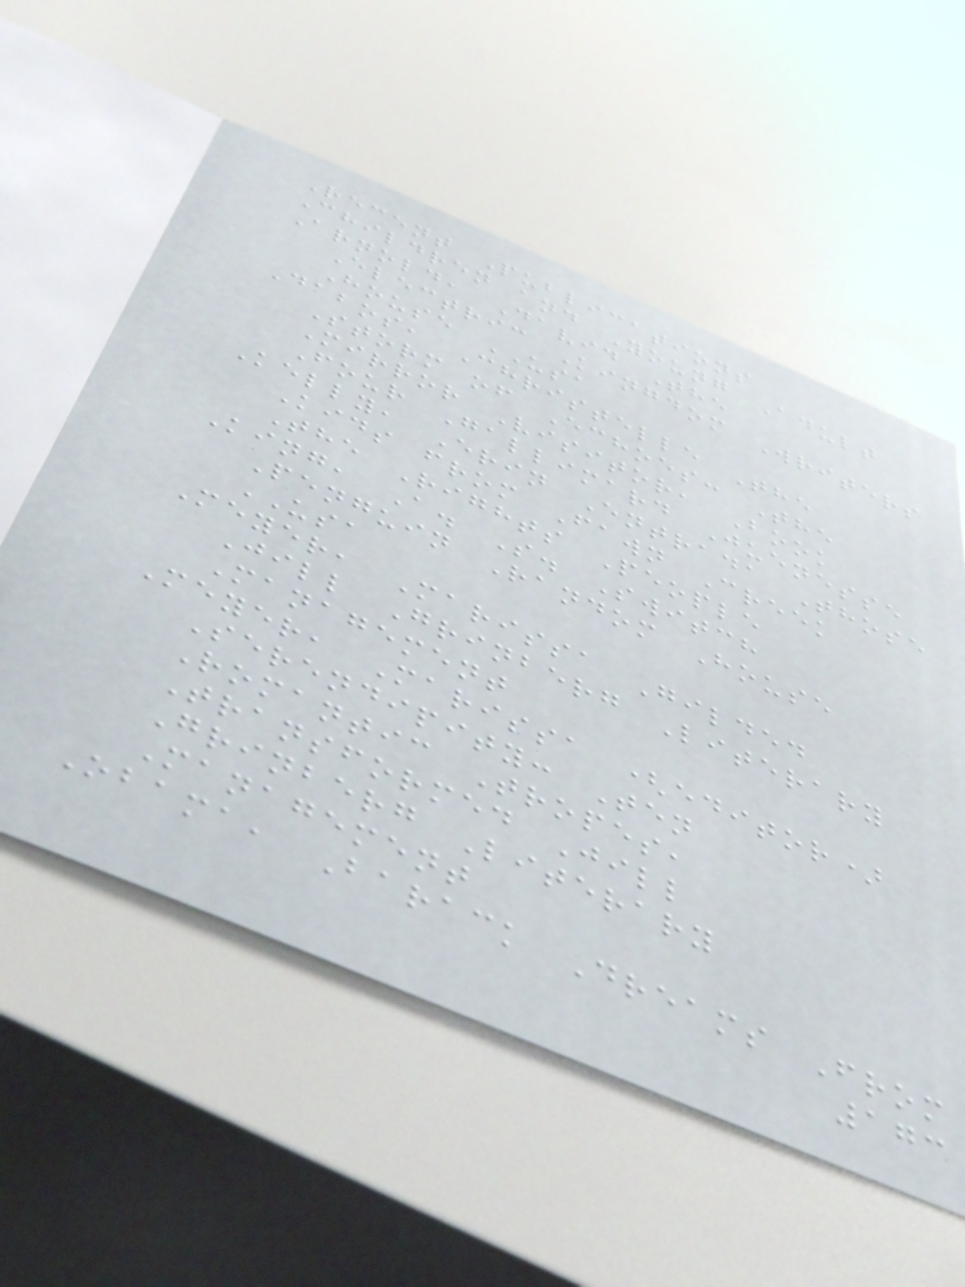Recent Publications
Children and Young Adult
Arnold, David The
Electric Kingdom Writers
House USA
Dabos, Christelle The
Storm of Echoes: The
Mirror Visitor, Book
Four Gallimard Juenesse
Kelly, Erin Entrada Those
Kids from Fawn Creek
The Rights People
King, A. S. Switch
Penguin Random House
USA
Meyer, Marissa Gilded
Jill Grinberg Literary
Management
Meyer, Marissa (editor)
Serendipity: Ten
Romantic Tropes,
Transformed Jill
Grinberg Literary
Management
Obama, Barack Dreams From
173
